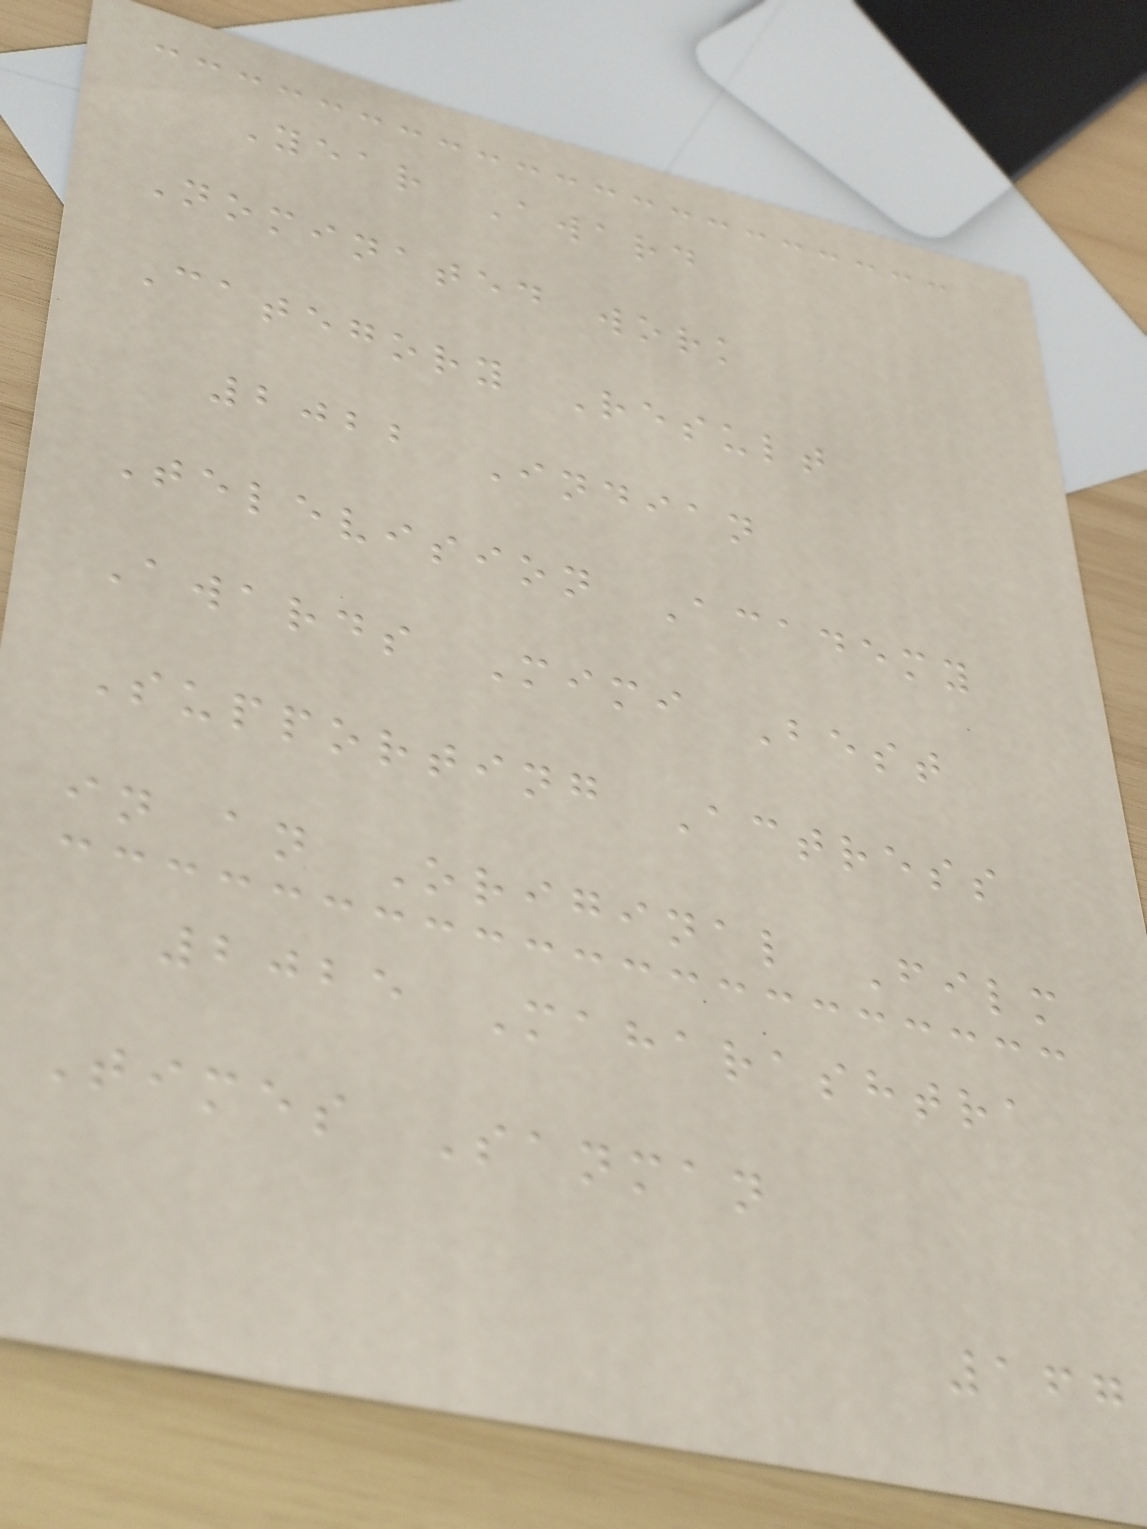Year Award
Nominated work
Category Result
2022 Indian
Television Academy
Awards Mimi Best
Supporting Actress
in an Original Film
2025 Maharashtra
Times Sanman
167
